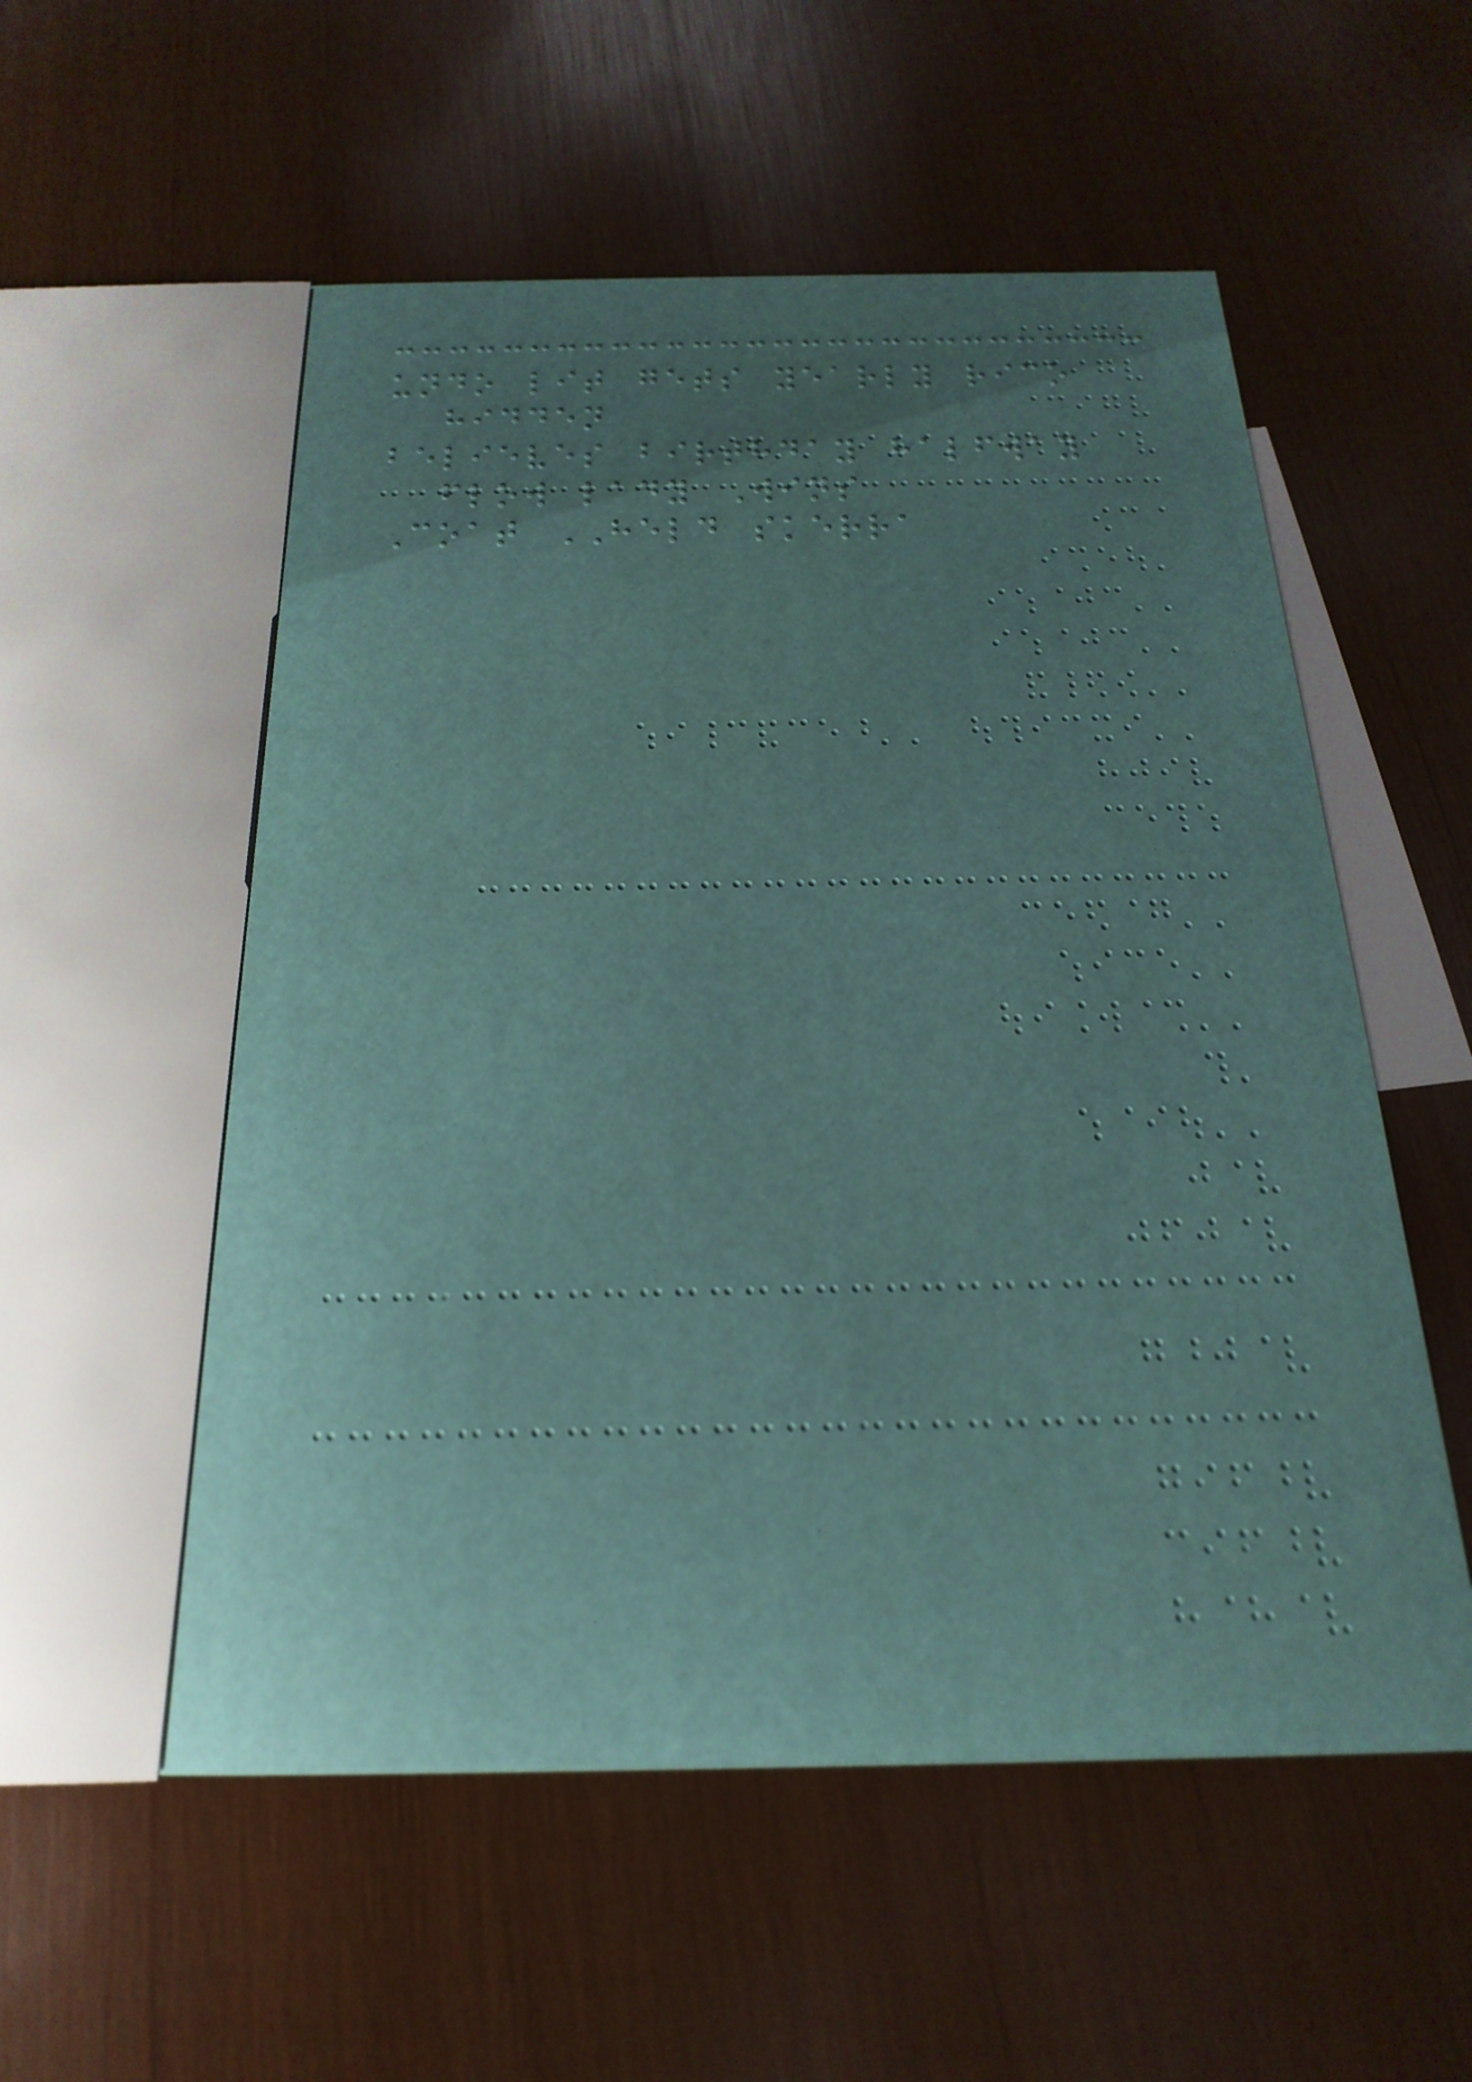undo lit gets yearly rico
hidden
believes birthday halfway
flow lady Wins
Coat HELD skerra
